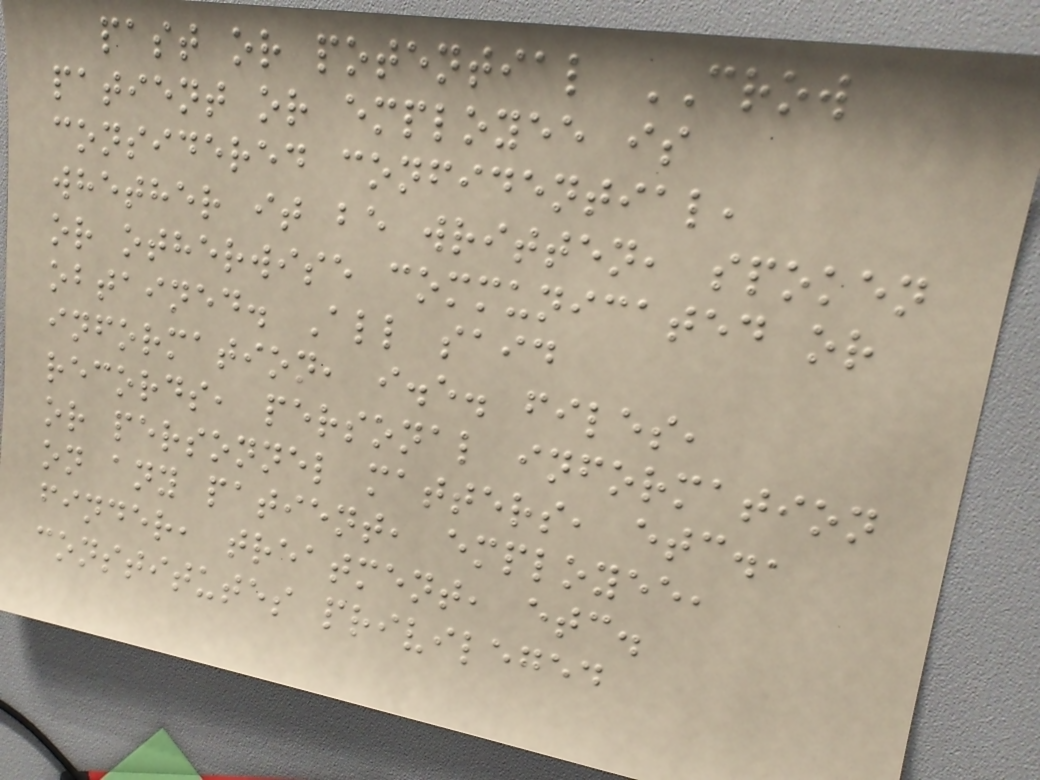past or potential CROW
patient or employee is
considered confidential,
whether it be written, spoken
or otherwise communicated or
obtained. All said
information, i.e. files,
records, personal information
or personnel matters, etc.,
on any patient, employee,
finder, treatment, etc.
constitutes privileged
